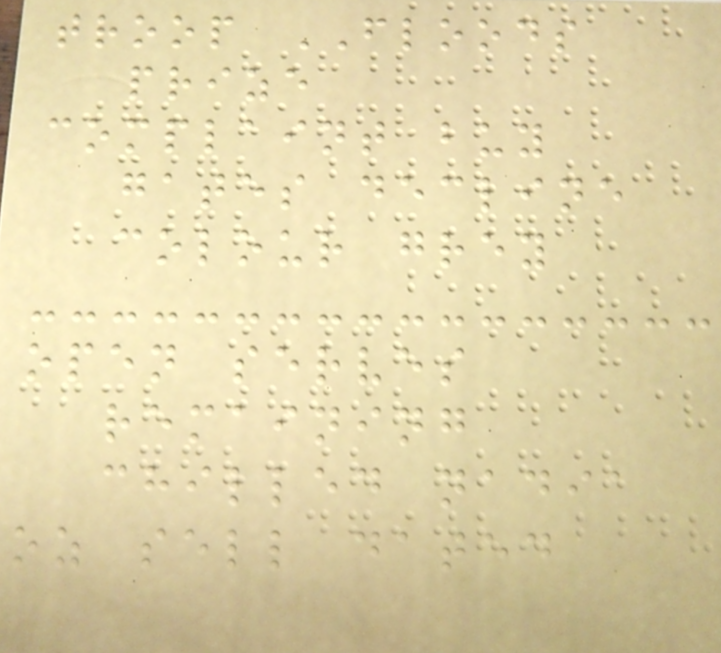troop FLOODS
prize
complaint buy
gates decline
colour grey
open serves
remaining
chilled nadia
oz sell dated
